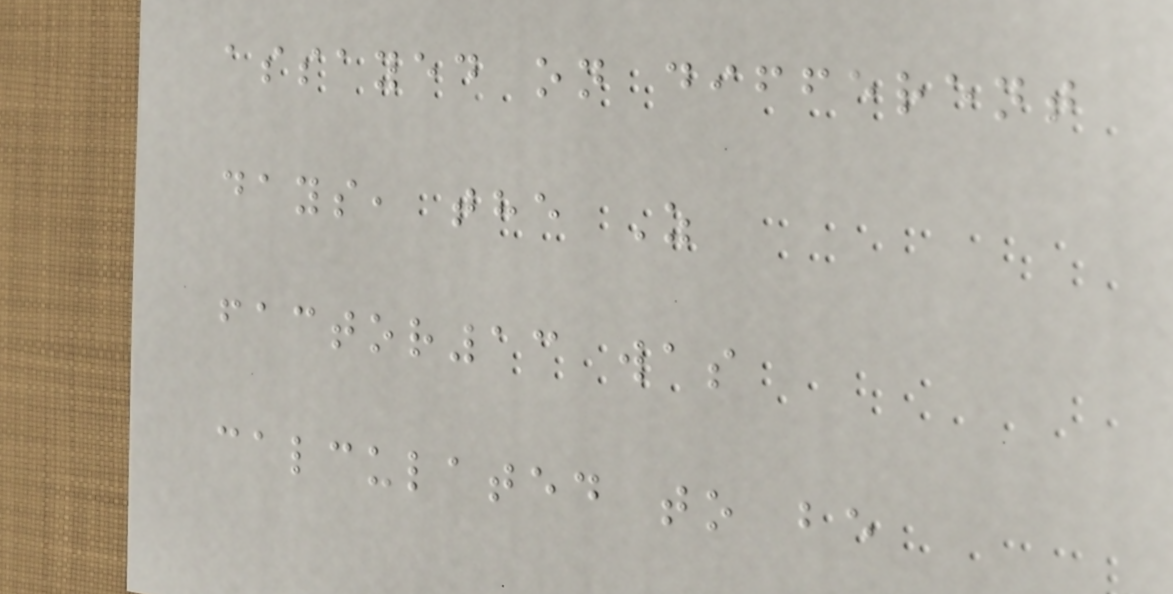assayed on different
days, the Z
factor13 was
calculated to be
